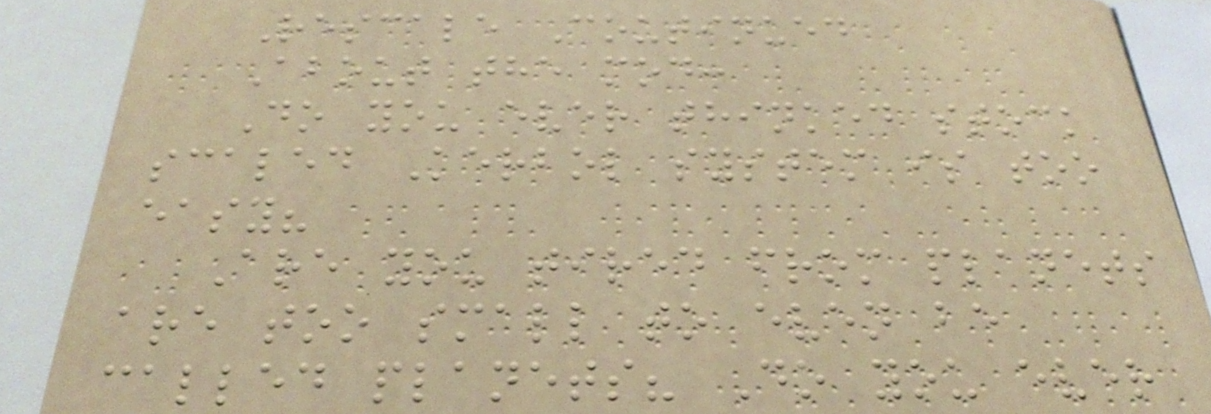Rescale Coutinued
About the mod:
Do you ever thinked stock
scaled Kerbol system is too
easy?
Are you tired from planets
are too small to even be
called planets? Do you ever
